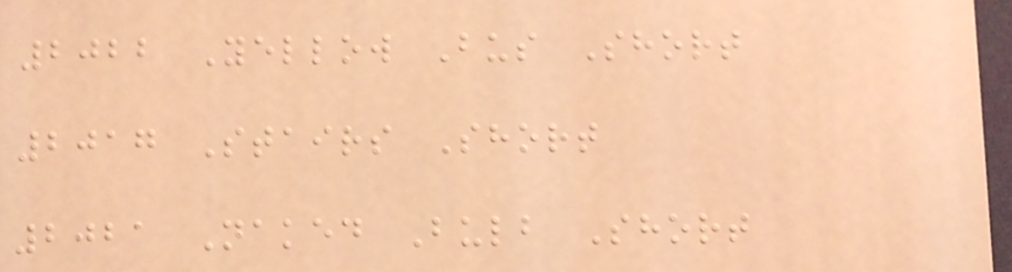2022 Yellow Bus Short
2017 Stairs Short
2021 Naked Bulb Short
